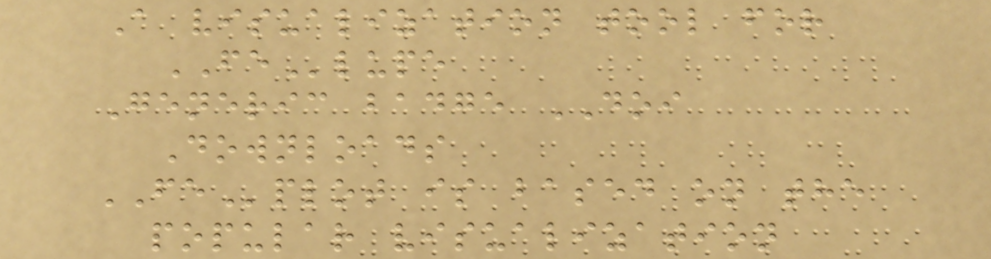A visualization tool for
FElupe
Generic badge DOI
Downloads
FEplot is based on the
popular visualization
